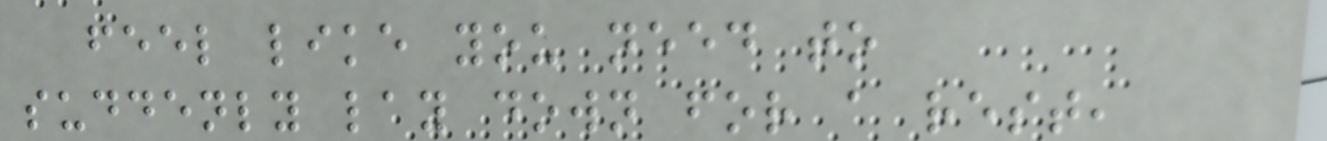feel like you need to
suddenly lay down for a rest,
